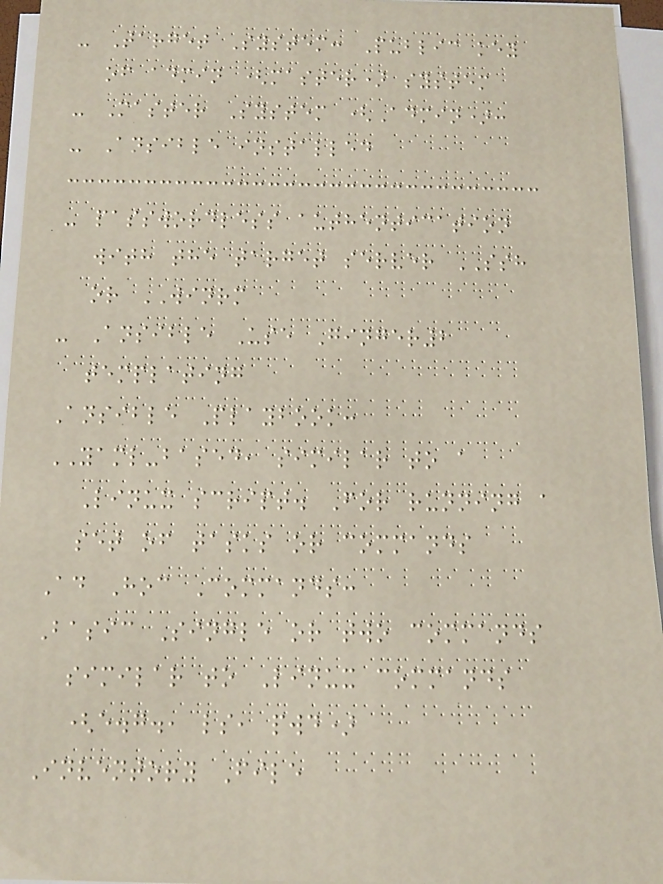- Target System: Public key
of admin (master) system
- Master System (Admin):
- Ansible installed
- passwordless authentication
with the target server SSH
or WINRM
- Ansible Use Ginger2
templating
Ansible Playbook:
YAML-based, similar to a
Linux script. For running a
set of tasks or commands
Ad Hoc Commands:
Basic Single or two commands
similar to Linux commands
(e.g., ls, pwd)
Inventory File
